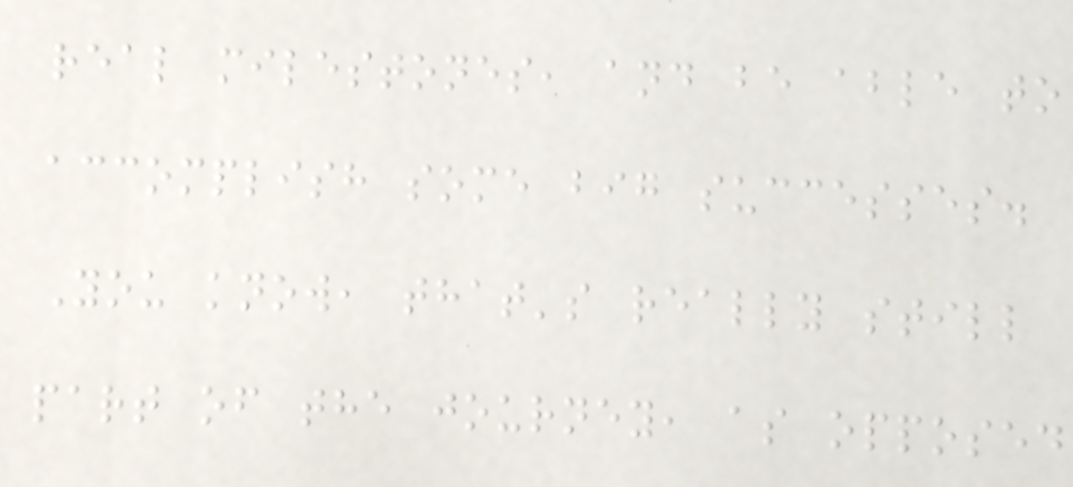real milestones, and be able to
accomplish some big successes.
You know, that's really still
part of the journey, as opposed
